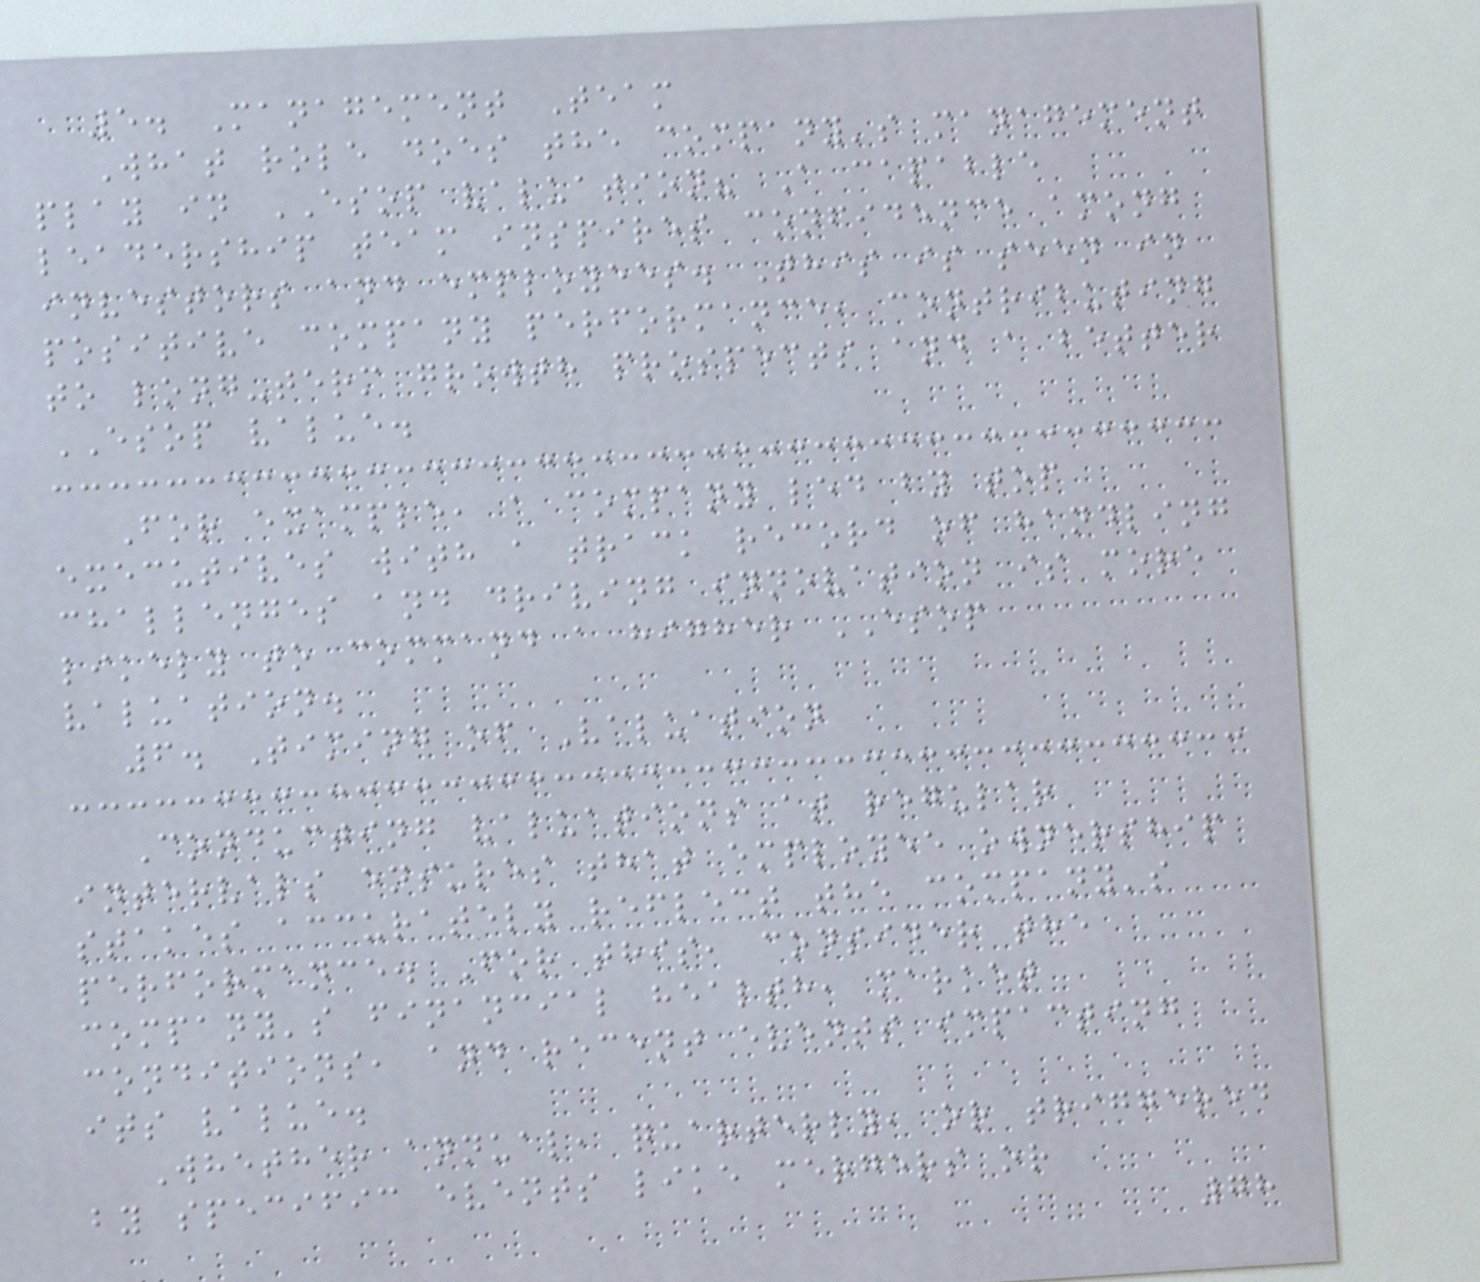5. Management Team
What role does the company's management
play in ESOP valuation? A capable
leadership team inspires confidence among
investors and employees. This is seen in
positive company performance, contributing
to long-term growth prospects and a better
ESOP value.
For example, a company led by top
executives with a track record of handling
challenges and driving innovation is more
likely to command a higher ESOP
valuation.
6. Timing of Valuation
Conducting valuations at regular
intervals ensures that employee ownership
stakes accurately reflect the company's
performance. For this, consider the
company's financial health, market
conditions, and recent events impacting
its value.
Whether annual, quarterly, or triggered
by specific events like mergers or
78
